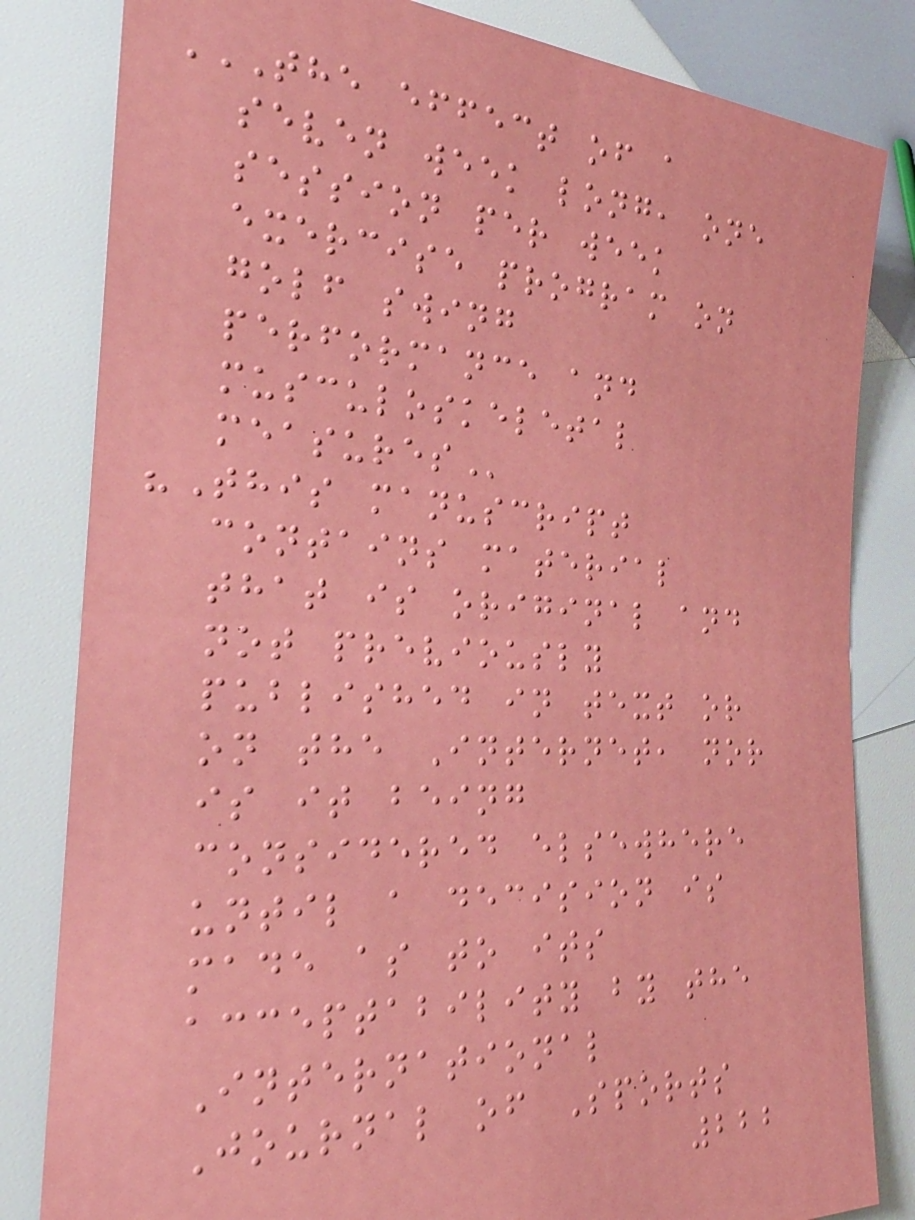THE EFFECT OF A
SEVEN WEEK LONG, ONE
SESSION PER WEEK
EXERCISE PROGRAM ON
GOLF SWING
PERFORMANCE AND
MUSCULOSKELETAL
MEASURES
"This manuscript
contains material
that is original and
not previously
published in text or
on the Internet, nor
is it being
considered elsewhere
until a decision is
made as to its
acceptability by the
International
Journal of Sports
222
